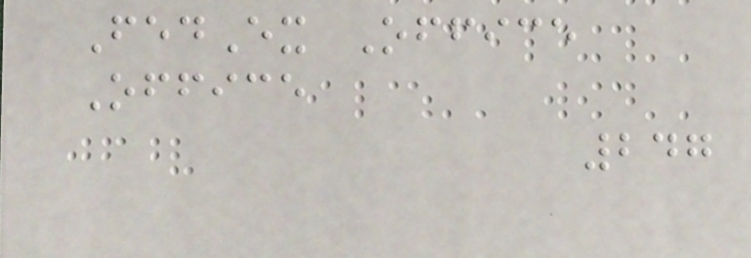FedEx Office
Office
247
